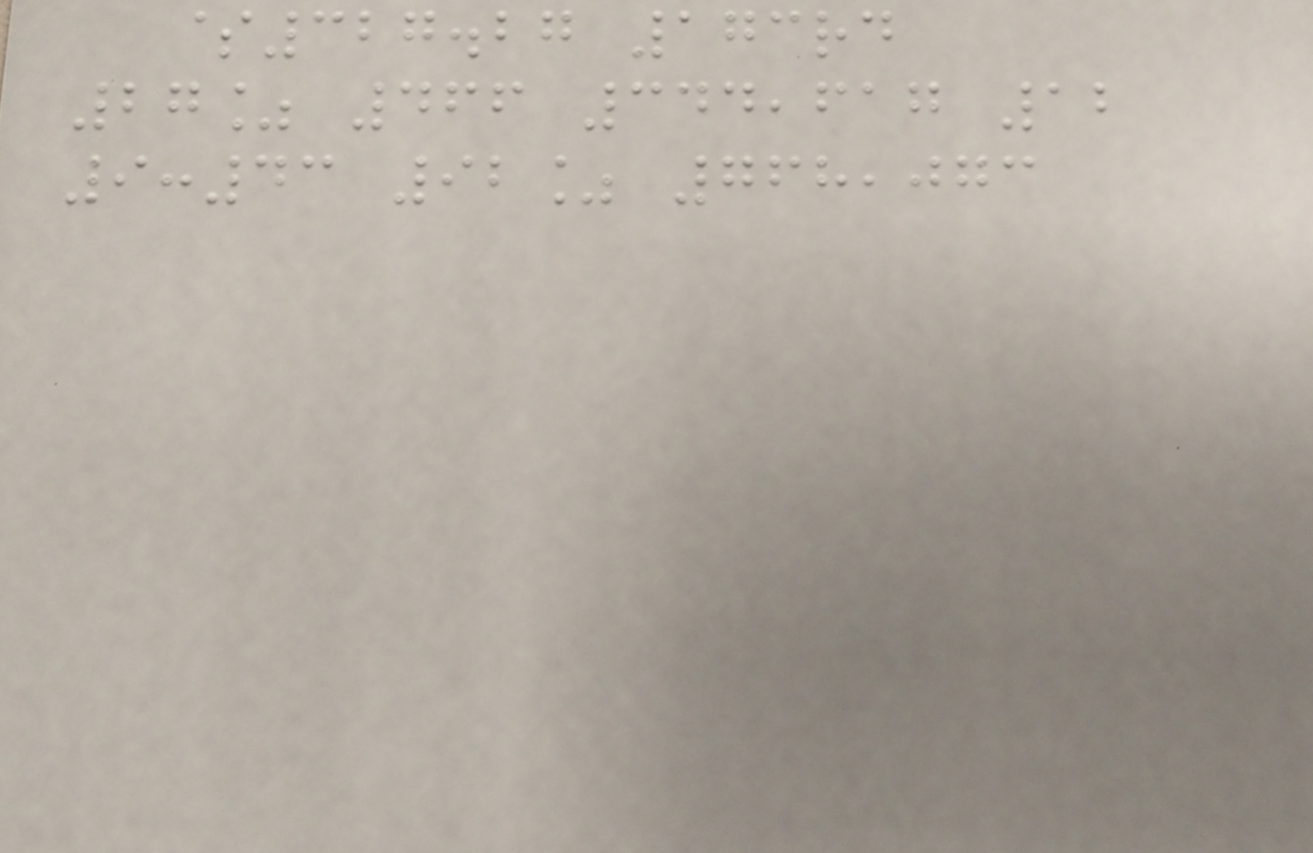$327.27 173rd
27% 466 344,617 12
9:43 92% 768,073
